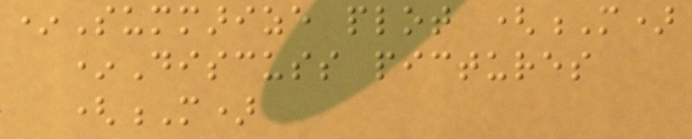*Summarize plot (M)
*Discuss pictures
(M)
